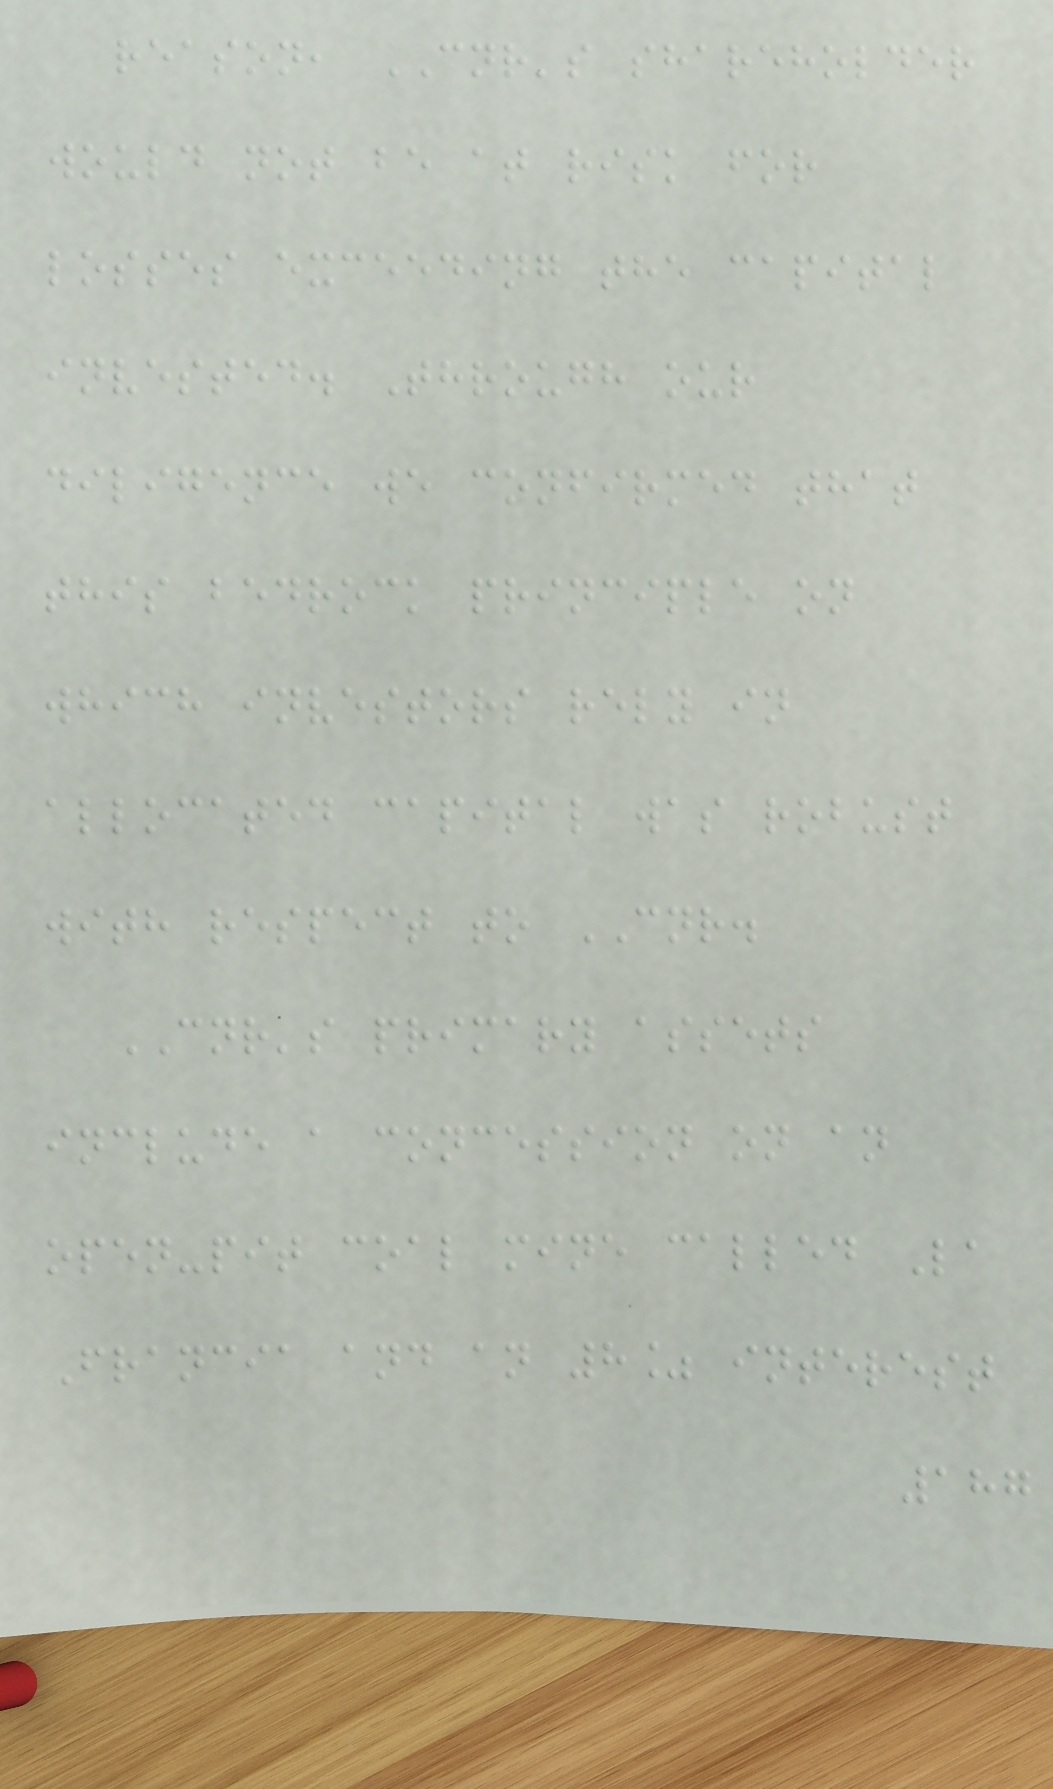reason, CNR's shareholder
would not be at risk for
losses exceeding the capital
invested. Through our
diligence we confirmed that
this bedrock principle on
which investors rely in
allocated capital was robust
with respect to CNR.
CNR's primary assets
include a concession on an
open-pit coal mine called La
Francia and an 8% interest
187
